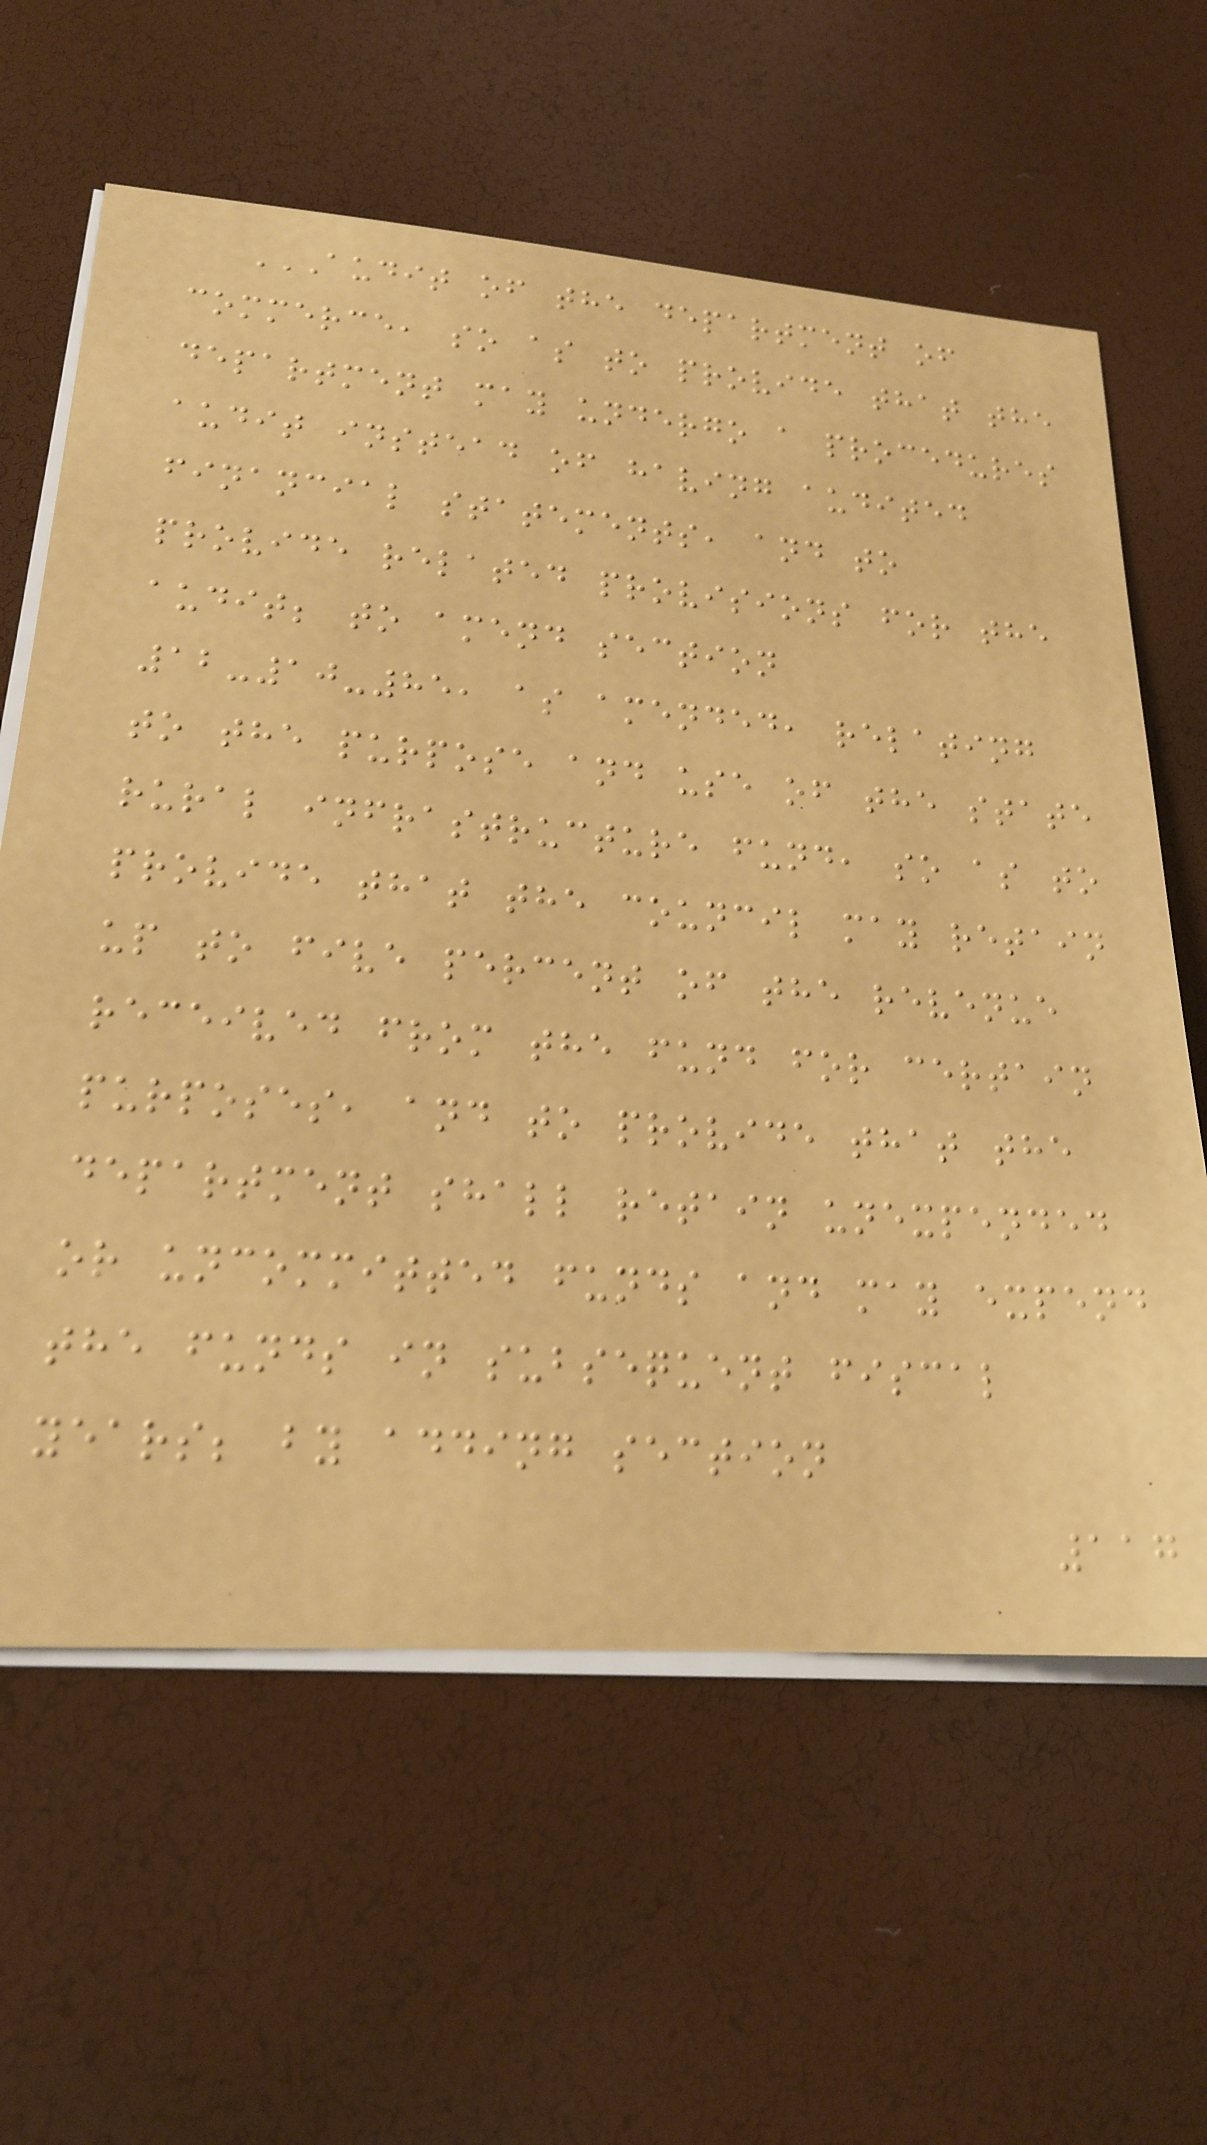AUDIT OF THE DEPARTMENT OF
COMMERCE, SO AS TO PROVIDE THAT THE
DEPARTMENT MAY UNDERGO A PROCEDURES
AUDIT INSTEAD OF HAVING AUDITED
FINANCIAL STATEMENTS, AND TO
PROVIDE RELATED PROVISIONS FOR THE
AUDIT; TO AMEND SECTION
12-10-85, AS AMENDED, RELATING
TO THE PURPOSE AND USE OF THE STATE
RURAL INFRASTRUCTURE FUND, SO AS TO
PROVIDE THAT THE COUNCIL MAY RETAIN
UP TO FIVE PERCENT OF THE REVENUE
RECEIVED FROM THE FUND FOR CERTAIN
PURPOSES, AND TO PROVIDE THAT THE
DEPARTMENT SHALL RETAIN UNEXPENDED
OR UNCOMMITTED FUNDS AND MAY EXPEND
THE FUNDS IN SUBSEQUENT FISCAL
YEARS; BY ADDING SECTION
117
